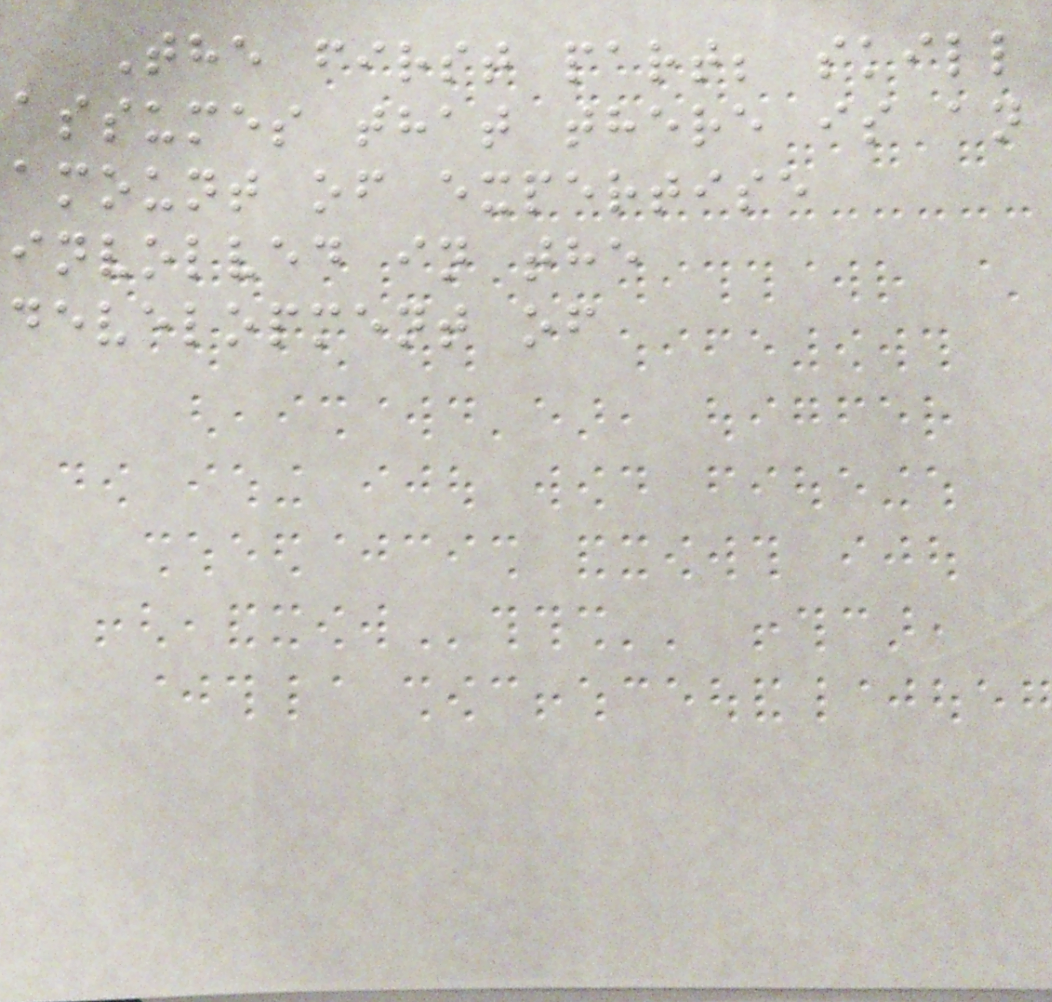The first part; skill
assumes that there is an
amount of expertise
involved in the
development of
